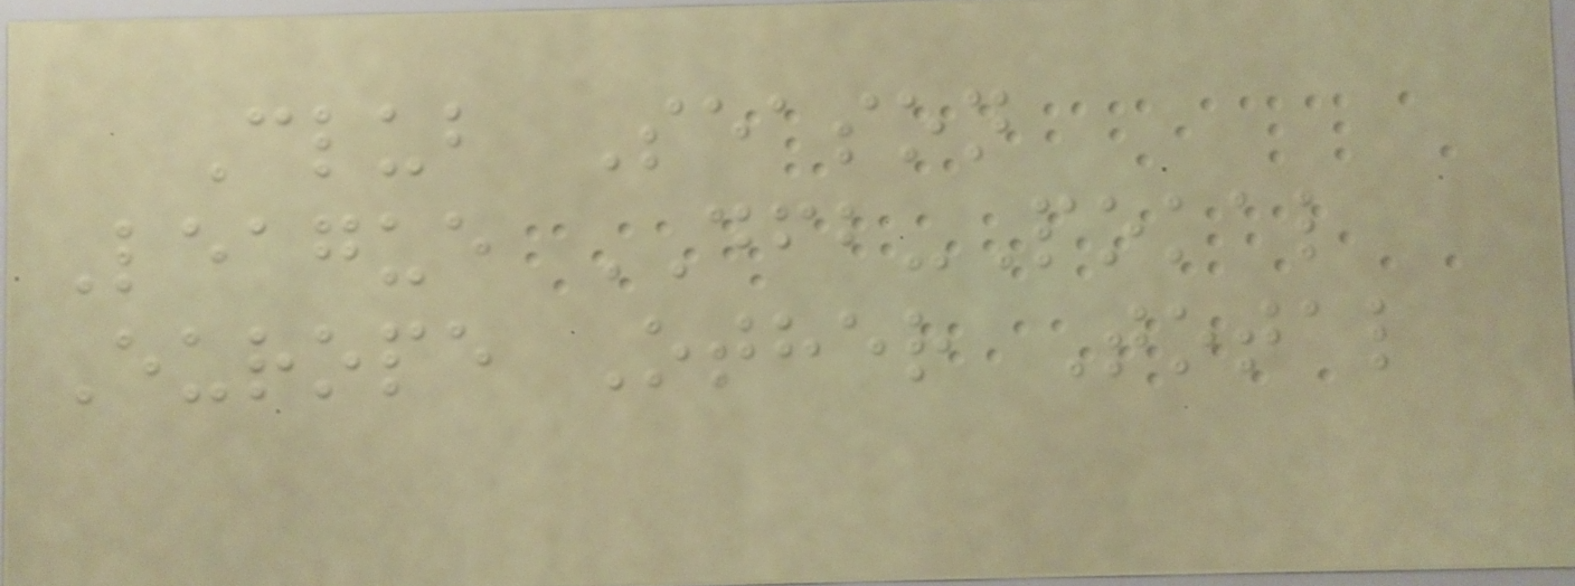Club Season
League DFB-Pokal
Europe Other Total
